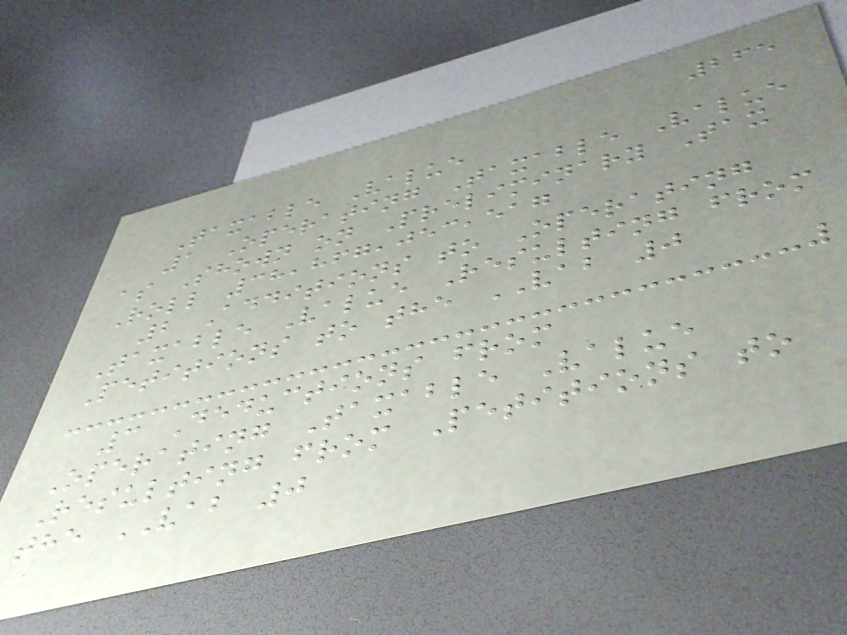265
Taxable Value
1 Operating Taxable Value
as Shown on Preliminary Tax
Roll 38,867,053,517
2 Additions to Operating
Taxable Value Resulting from
Petitions to the VAB 0
3 Deductions from
Operating Taxable Value
Resulting from Petitions to
the VAB 0
